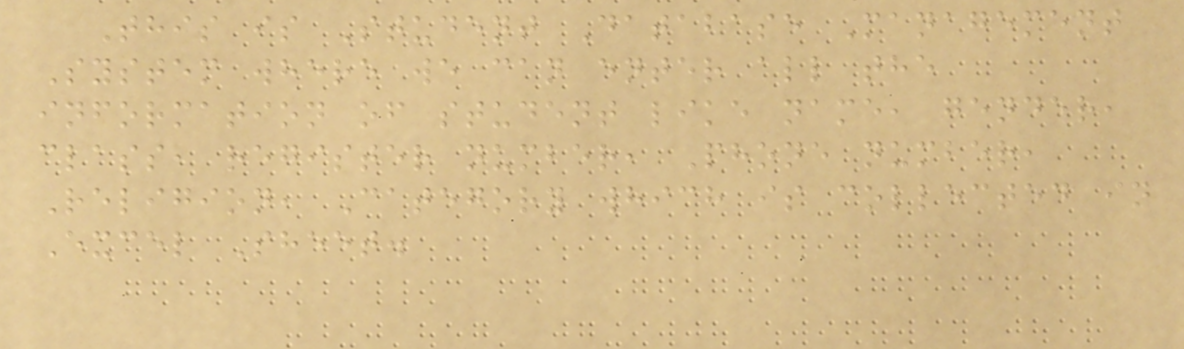This is Student Database Management
System where we can enter all the
information of student like name, gender,
class, register number, Phone number,
Religion, Category which is collected in
Excel Sheet.
